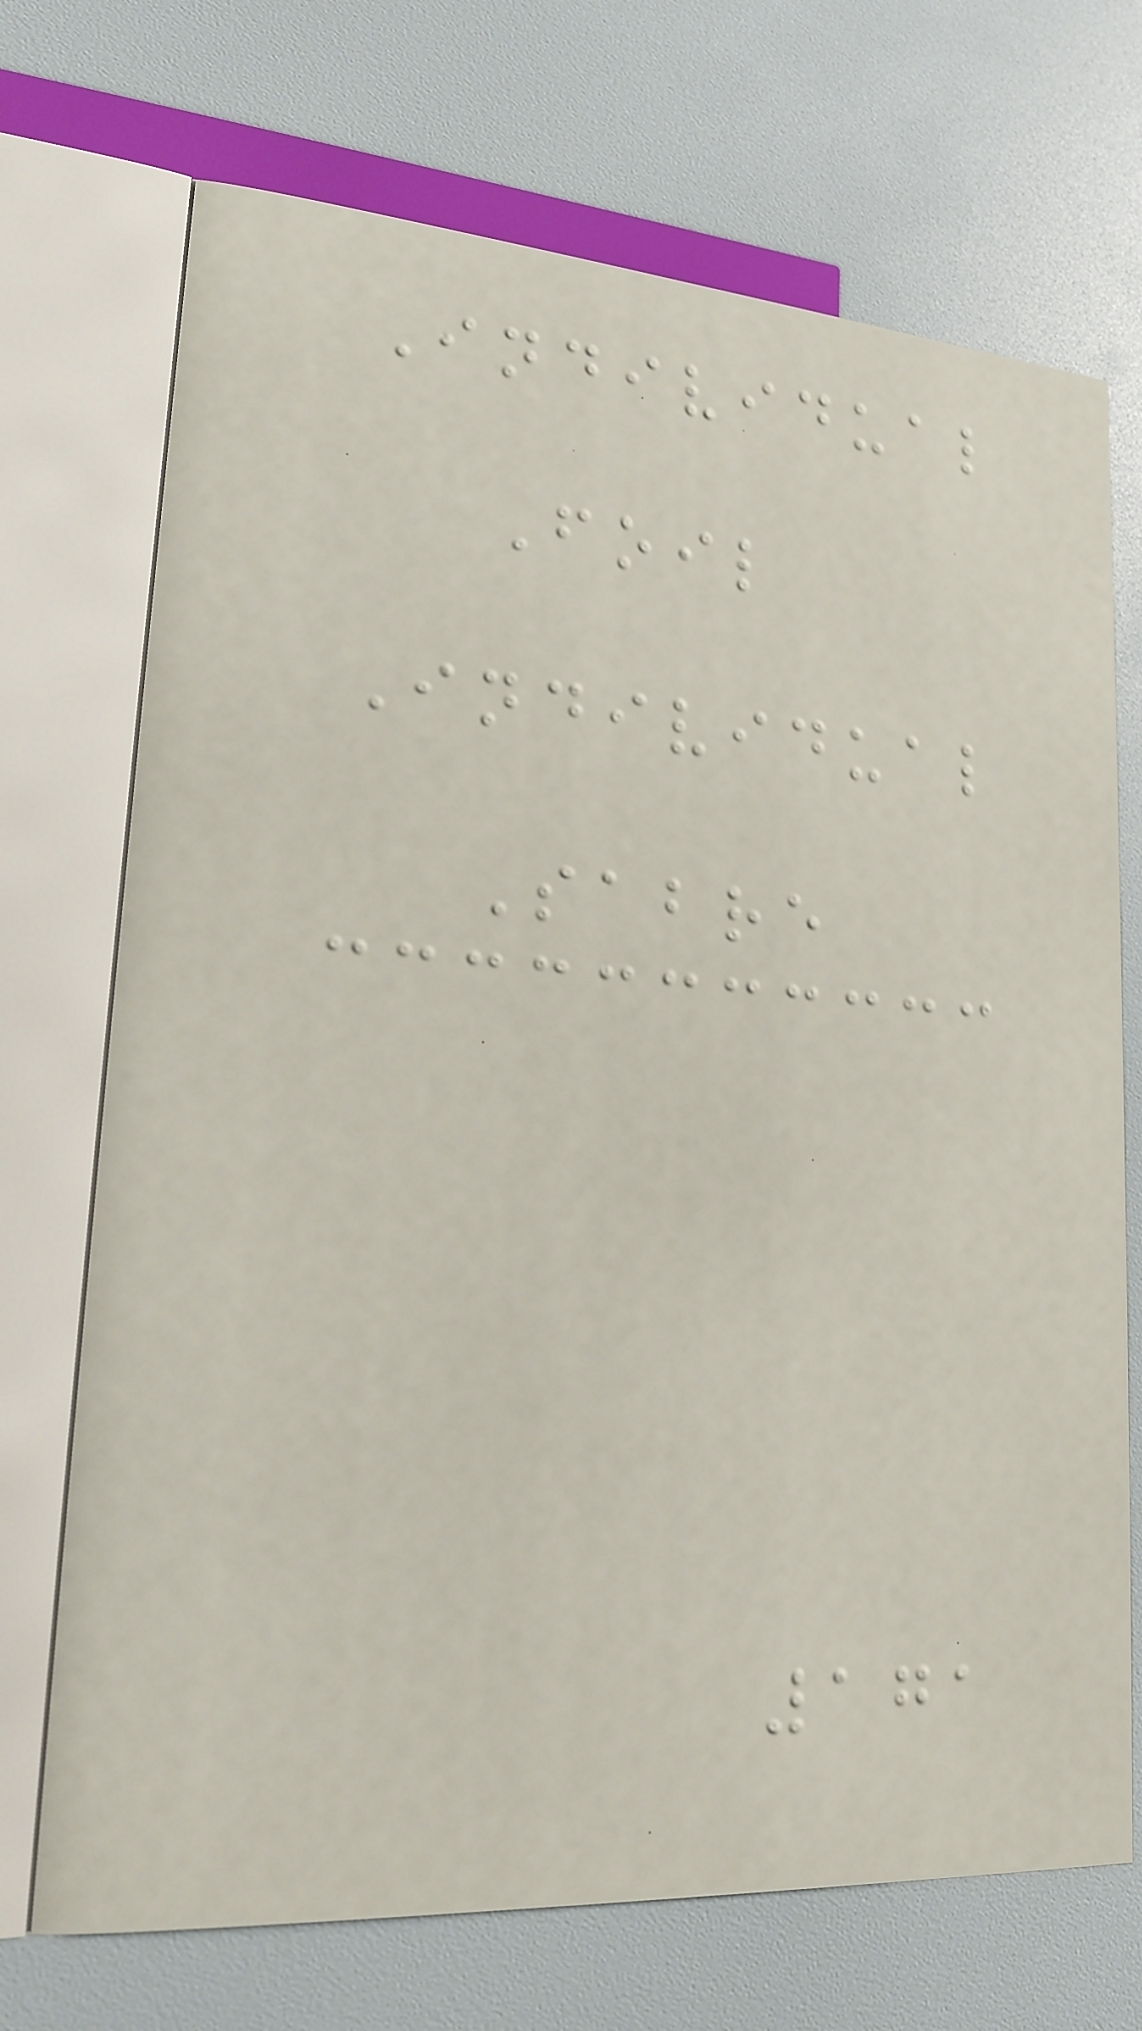Individual
Foil
Individual
Sabre
171
